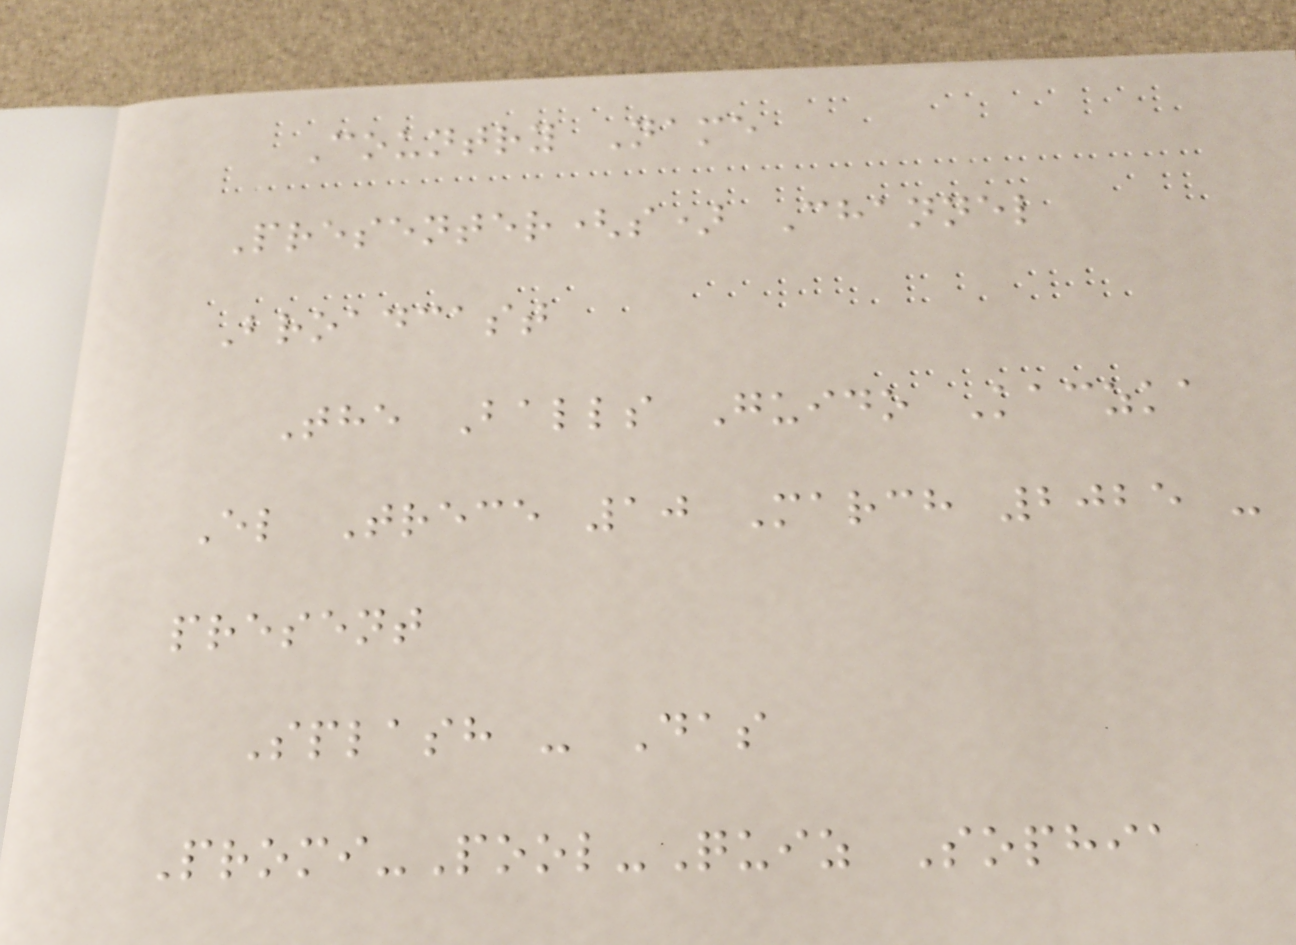Country Name
Presenter(s) Channel
Broadcast
The Balls Guido Kaczka
El Trece 10 March 2025 -
present
Splash - Das
Promi-Pool-Quiz Sophia
